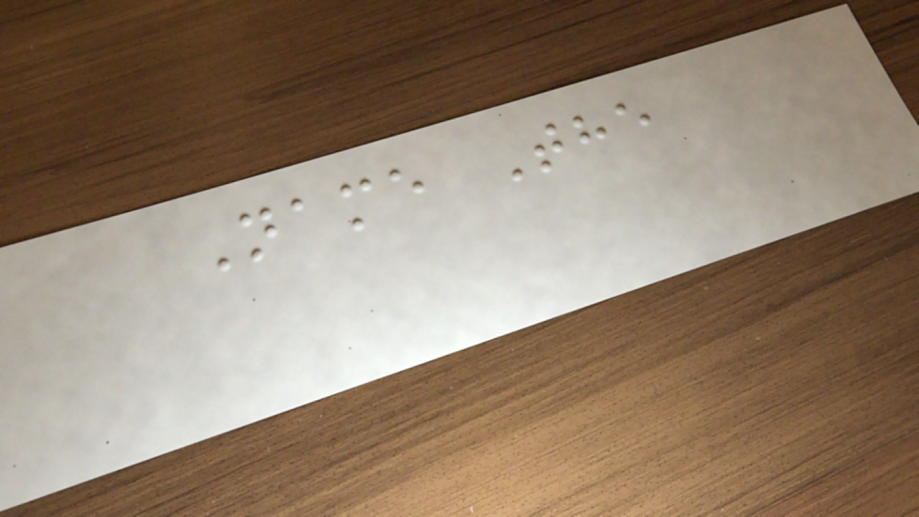Name The
